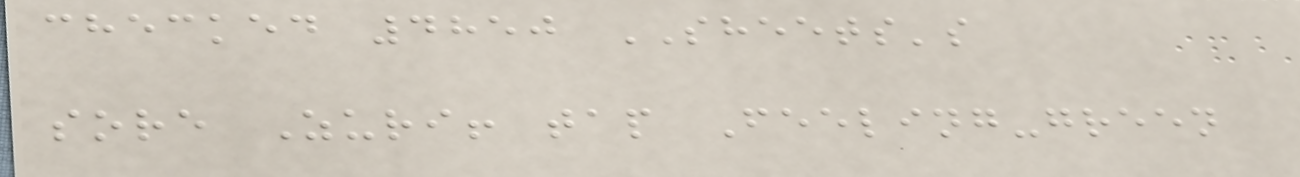checked 4850 SHEETS's
sore Zuri! tap Feeling-green
